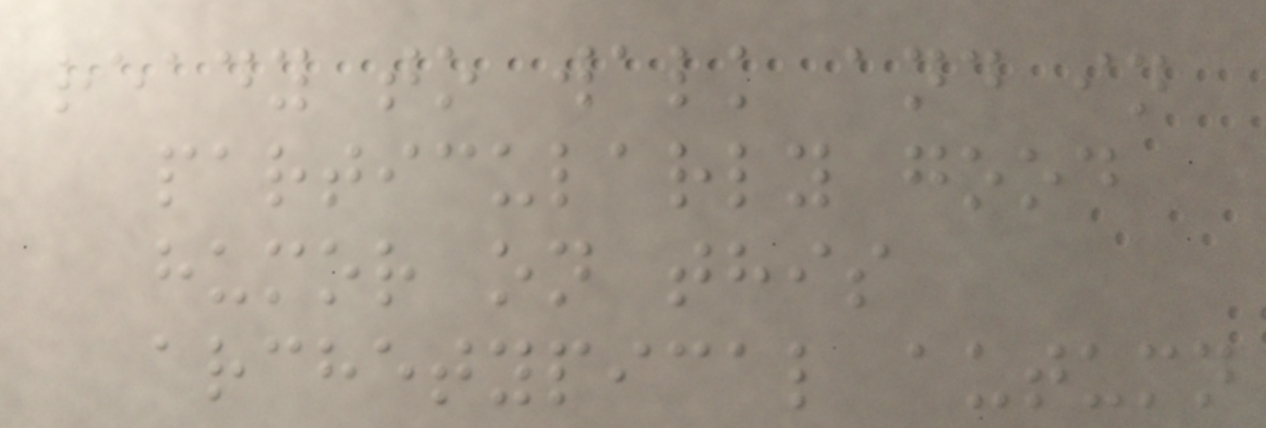ready to walk and in
particularly good
humor on this
archetypical autumn
